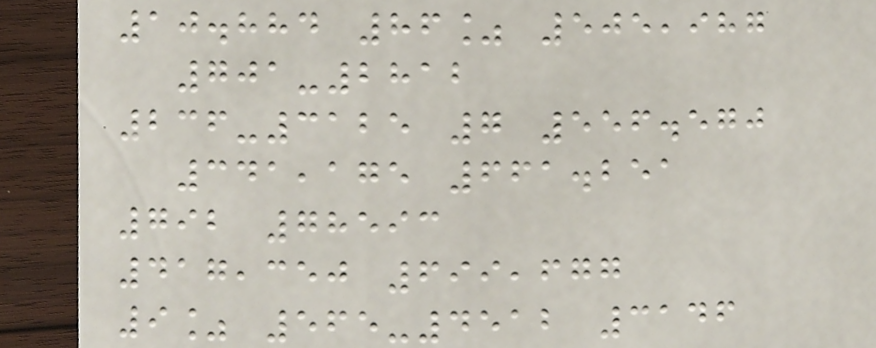10.884 86% 505,987
701-2812
236-3125 7 556.570
341,175 661.251
792 78593
417,350 699,677
9% 565-4512 3146
